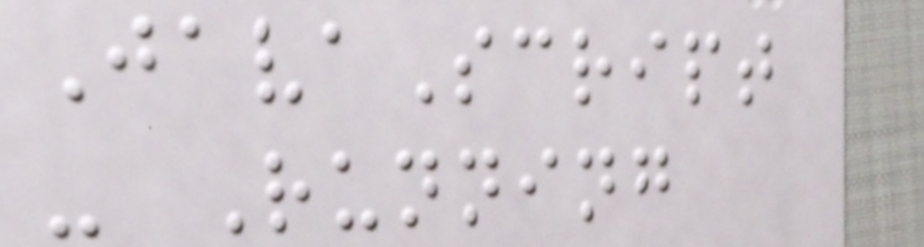JavaScript
- Running
